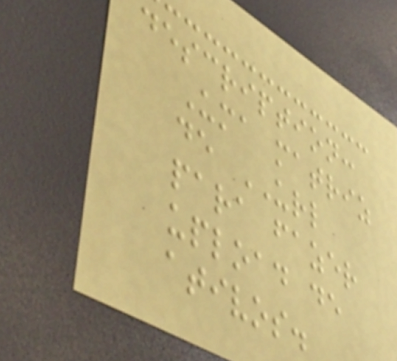description:
Uma matriz
de URL
para fazer
upload de
ativos.
